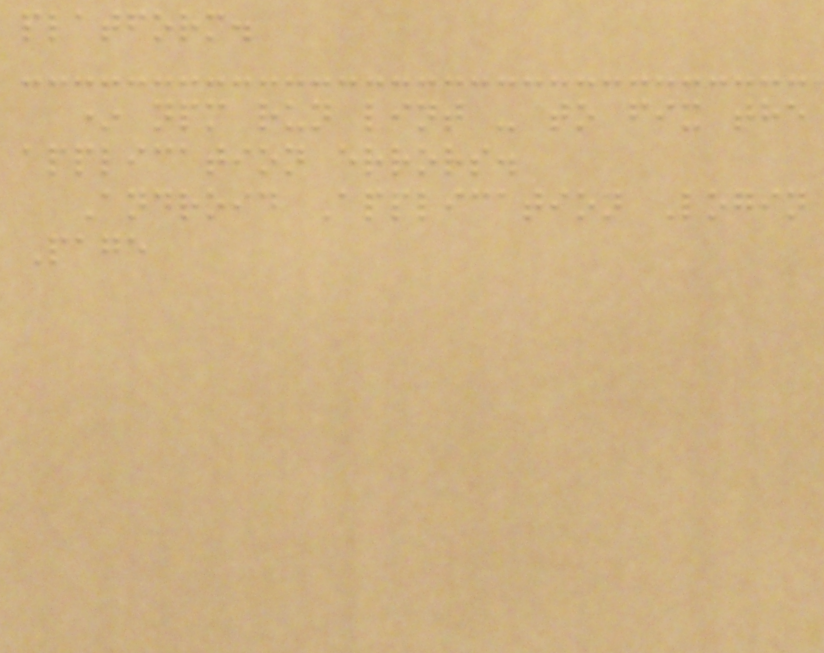platform.
* npm run lint - to fix the
application errors.
Android Application Login
Page
